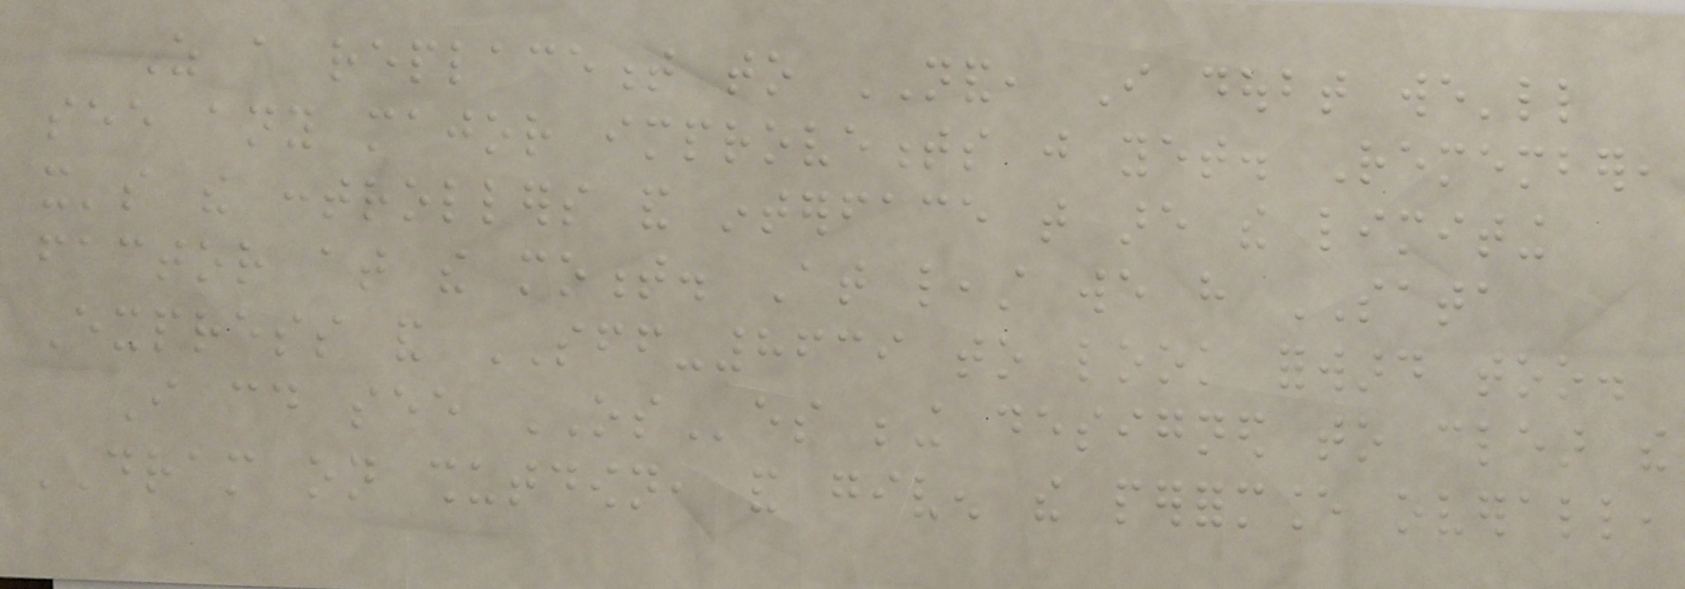As a replacement to NAND, I doubt we'll
see any major improvements just yet. Remember,
it's the controllers and interface that are the limiting
factor at the moment. At least we have SATA
Express and SFF-8639 to look forward too.
I could see OSes being designed to clear the
DRAM on shutdown, and given the performance overall,
